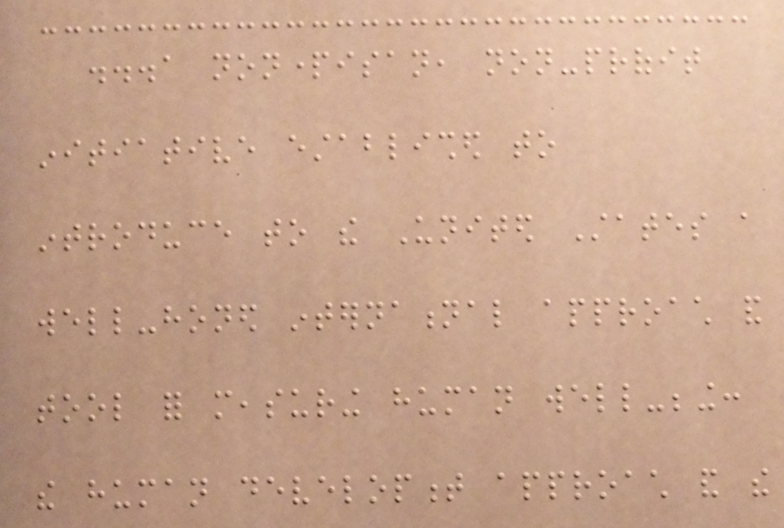...a nonpartisan, non-profit
initiative established to
introduce to the United States a
well-honed international approach and
tool for measuring human well-being:
the human development approach and the
